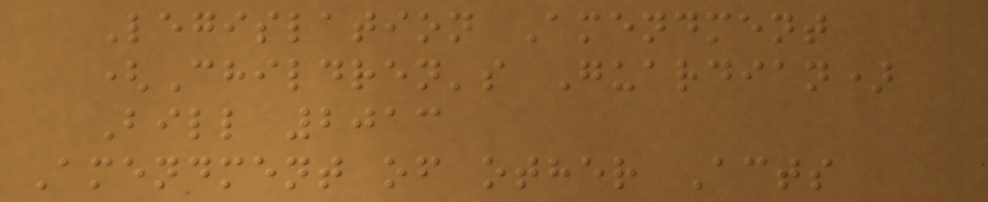Legislation Amendment
(Children's Guardian)
Bill 2013
Amendment of other Acts
